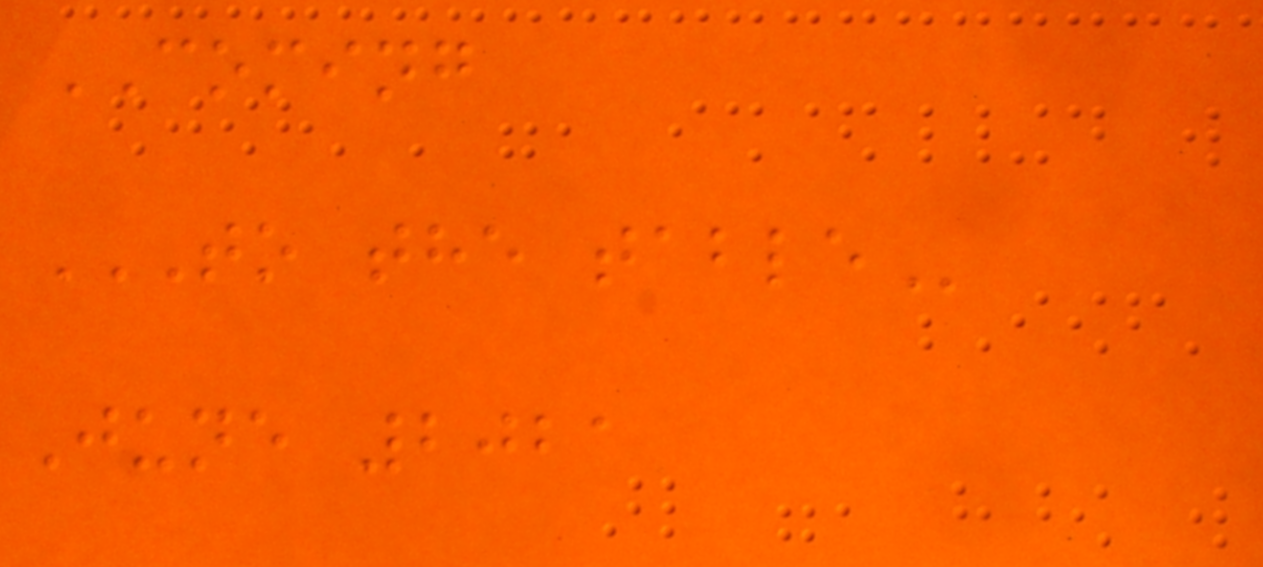COMING
TO THE TABLE
June 2021
